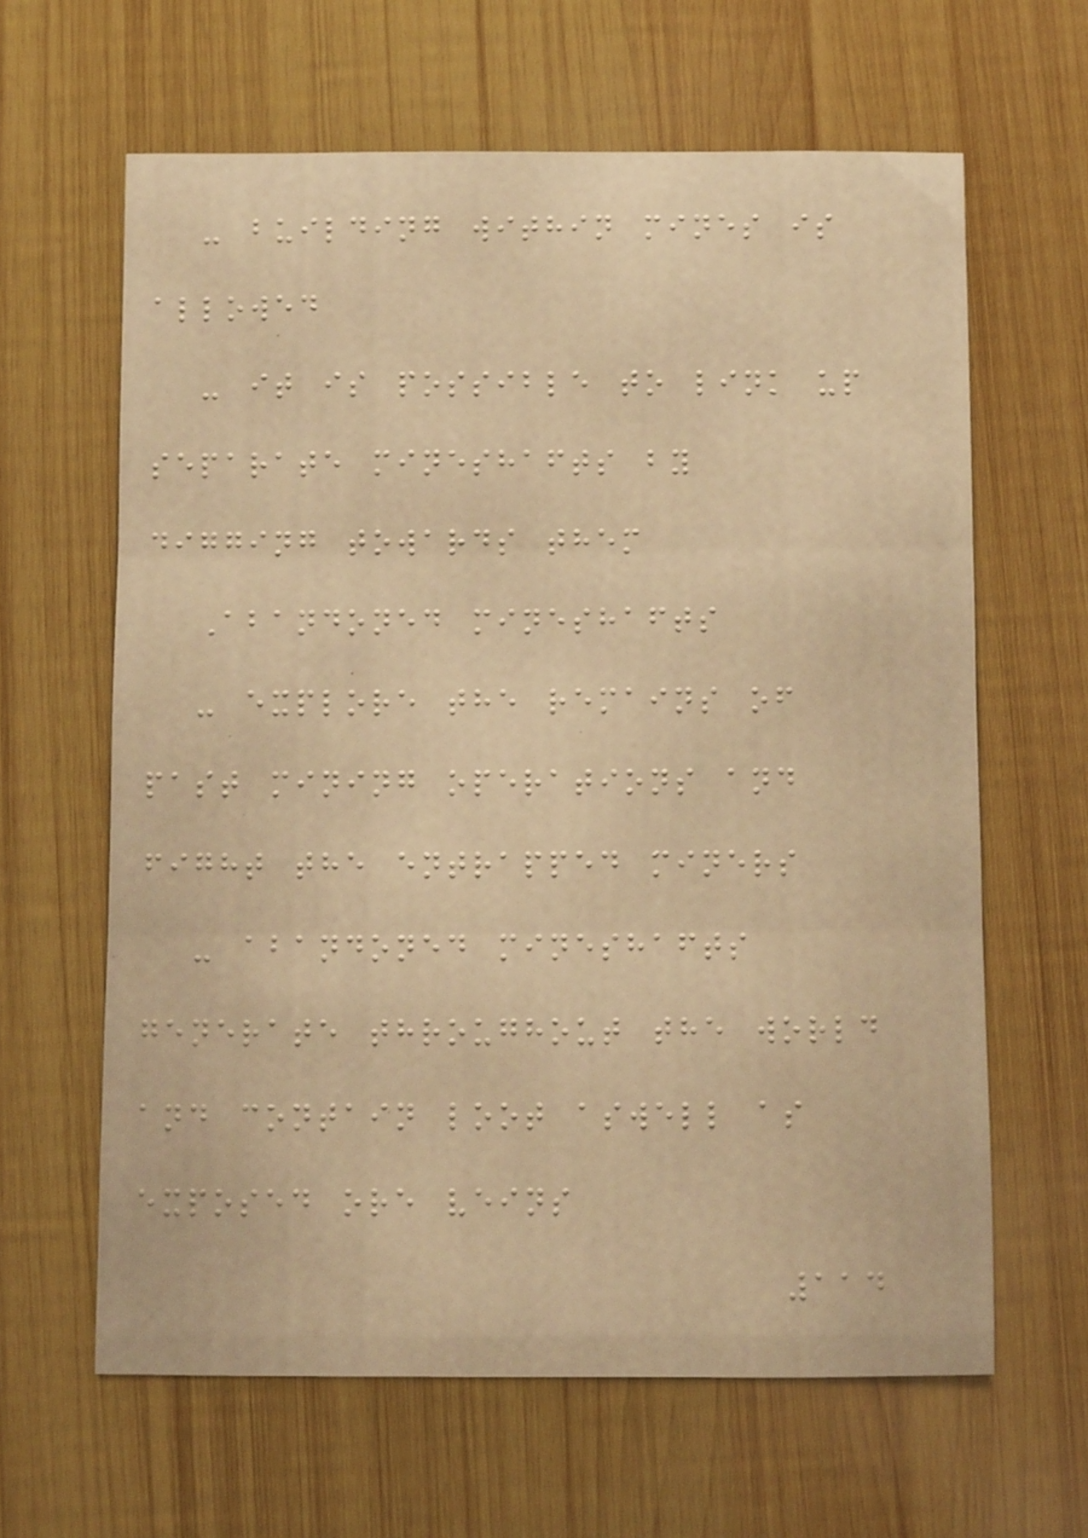- building within mines is
allowed
- it is possible to link up
separate mineshafts by
digging towards them
Abandoned mineshafts
- explore the remains of
past mining operations and
fight the entrapped miners
- abandoned mineshafts
generate throughout the world
and contain loot aswell as
exposed ore veins
114
